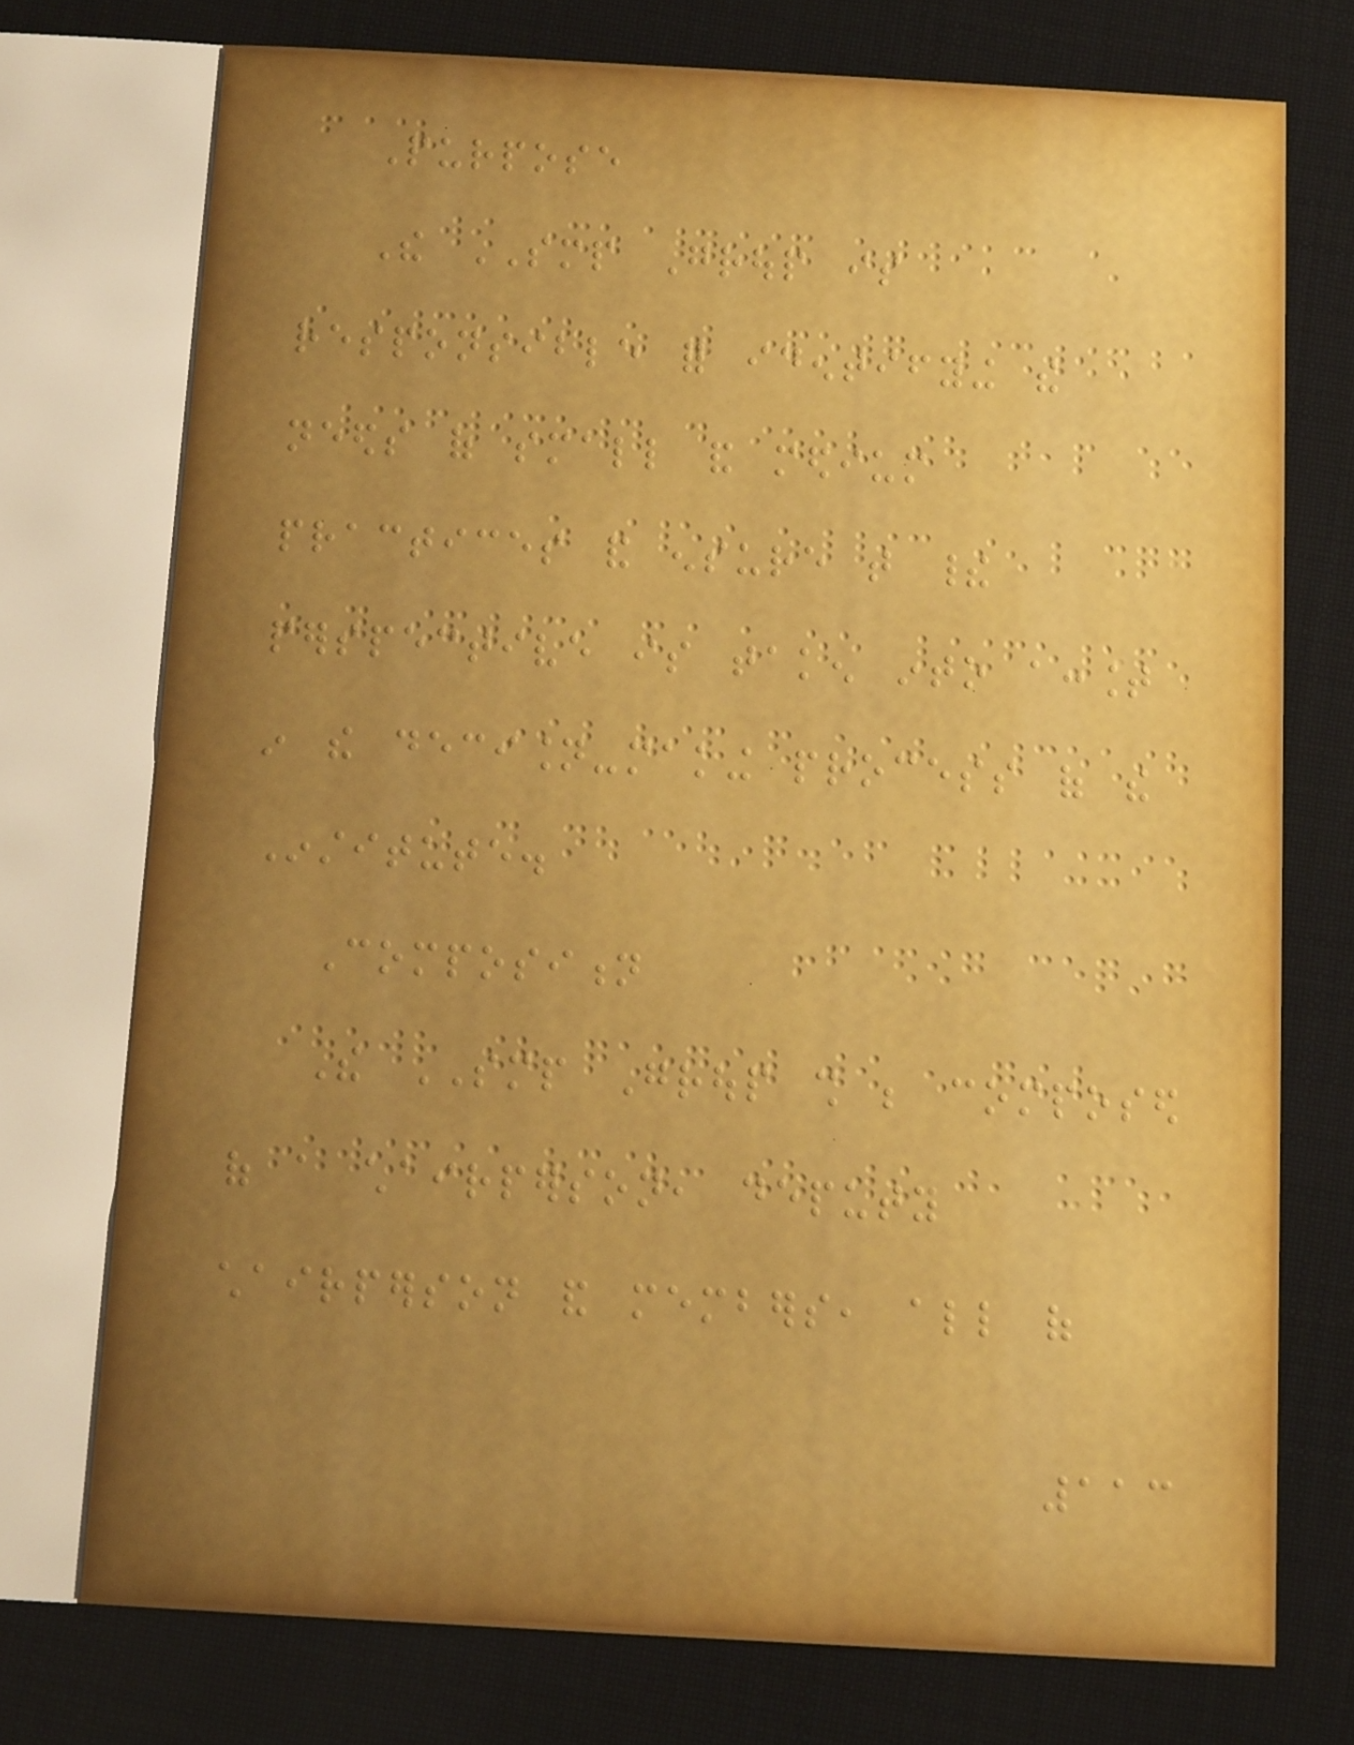Purpose
The SMP Group is
responsible for identifying the
needs of small and medium
practices and ensure that their
perspective is taken into account
in the decision-making process of the
Institute.
Composition
The SMP Group shall be composed
of a chairperson, deputy
chairperson and members, all of
113
